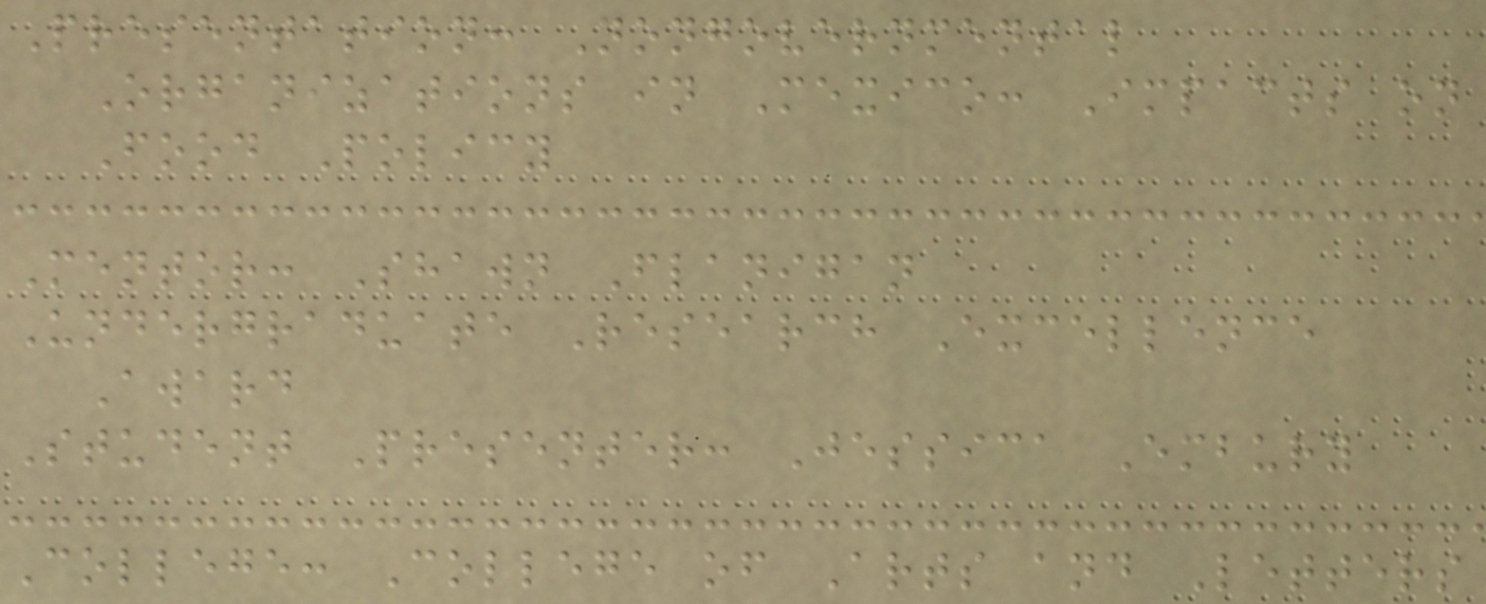Presentation: Nongovernmental
Organizations in Mexico: Impacts on
Food Policy
Mentor: Shawn Flanigan
Undergraduate Research Excellence
Award
Student Presenter: Jessica Embury
College: College of Arts and Letters
